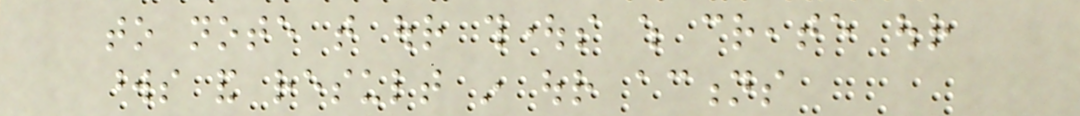to note that our thoughts which create our
words and result in our actions
